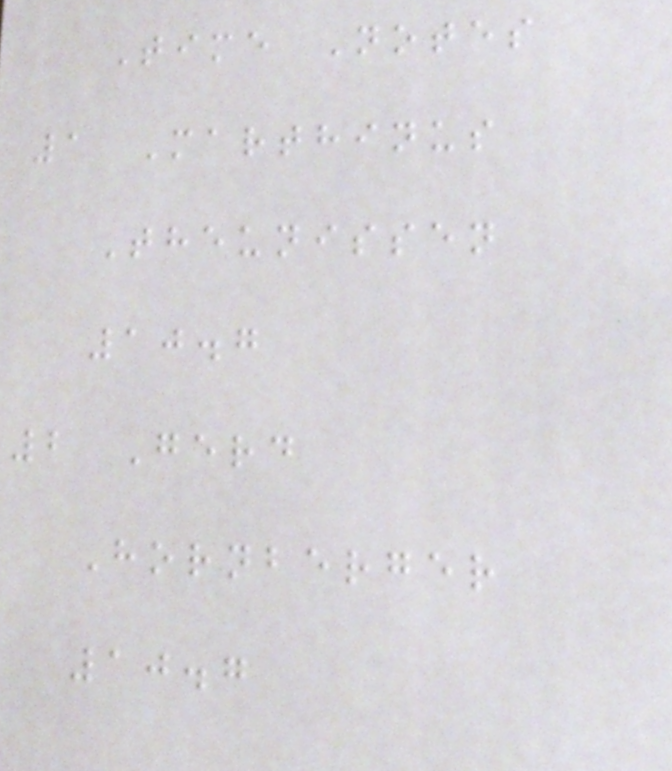Time Notes
1 Marthinus
Theunissen
10.7
2 Gerd
Hornberger
10.7
